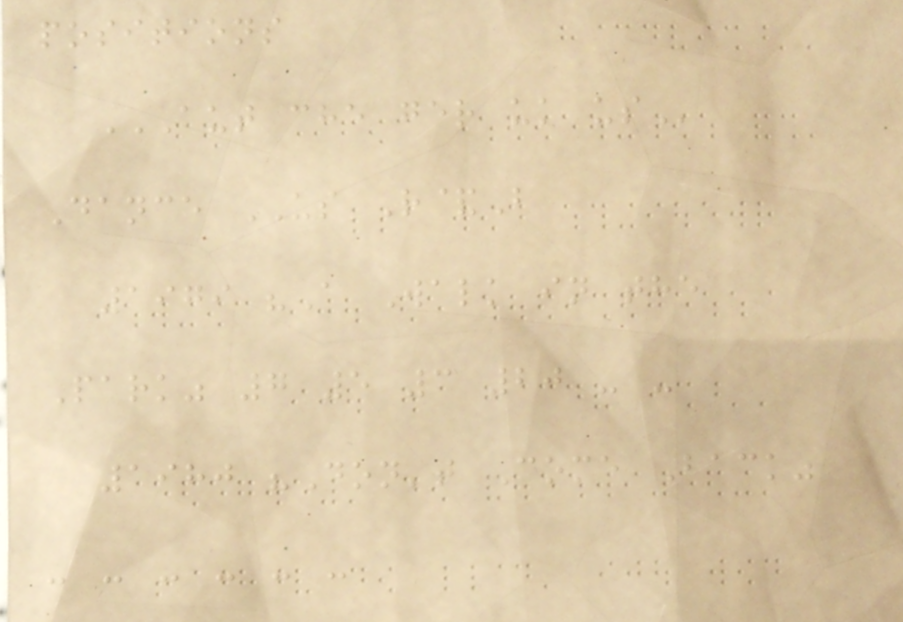positions
AUT CHE GER UK US
Dance US R&B
1979 "A Walk in the
Park" 7 5 3 20 - -
1980 "Don't Come Back"
- - - - - -
